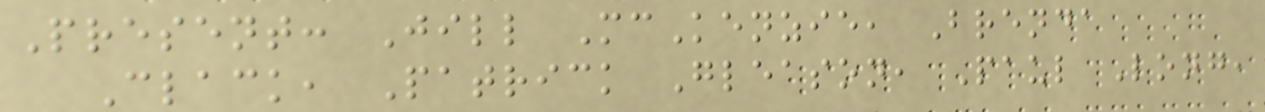Present: Jill McKenzie, Brenda
Clack, Patrick Gleason, Paul Long,
